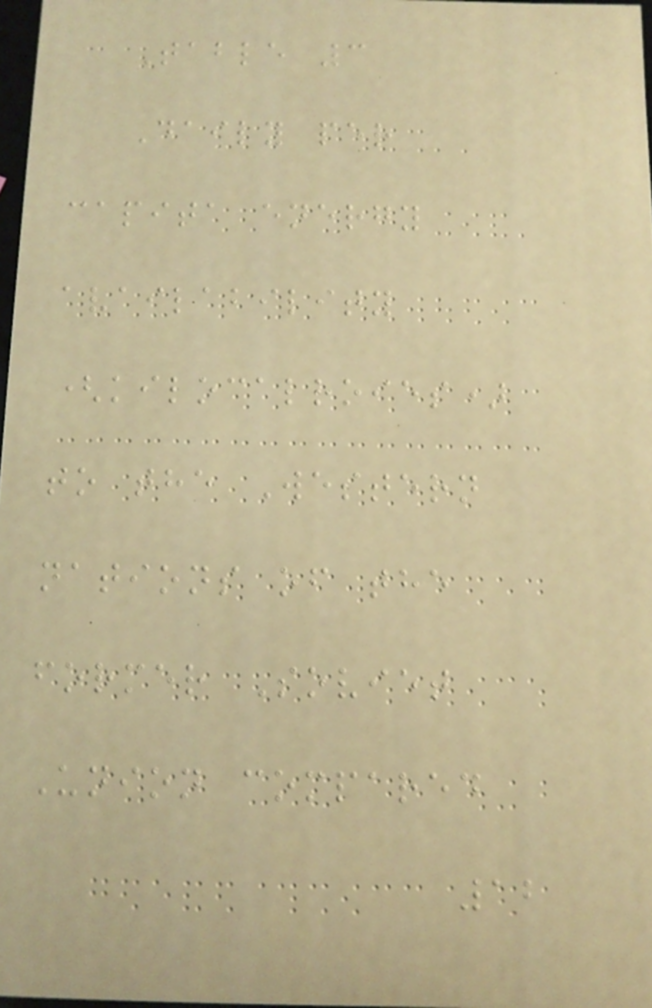Table 3
Daily per
capita energy
availability
(kilocalroies)
to the Western
nations of the
former Soviet
Union compared
12
